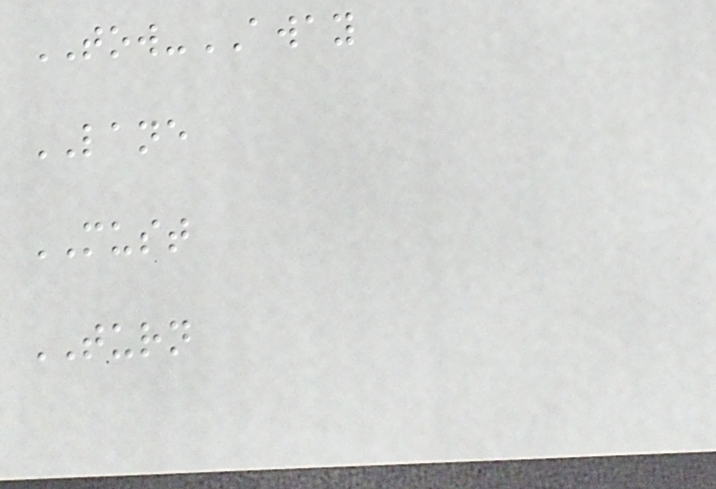TOW-AWAY
LANE
MUST
TURN
